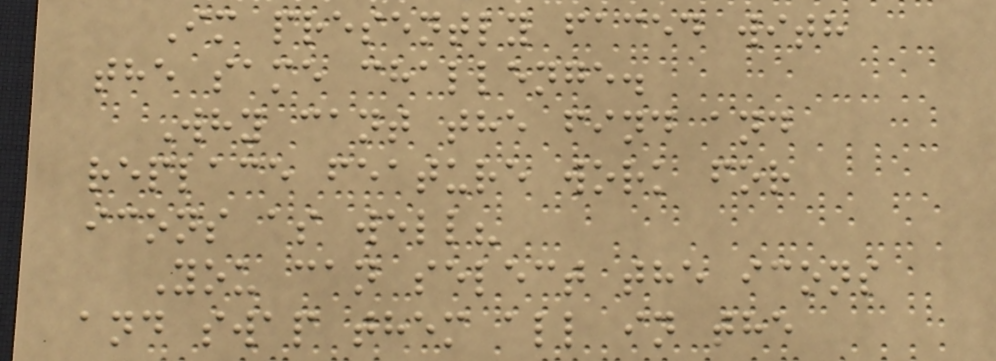Im presently faced with
the same challenge.
Why cant the find and
replace feature work for
icons as well?
You can select the icons
and swap them all in the
